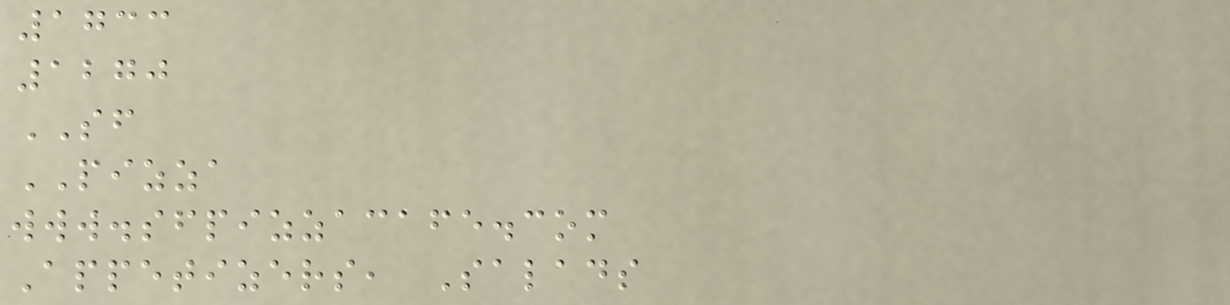1733
1270
SF
PIZZA
www.sfpizzacafe.com
Appetizers, Salads
